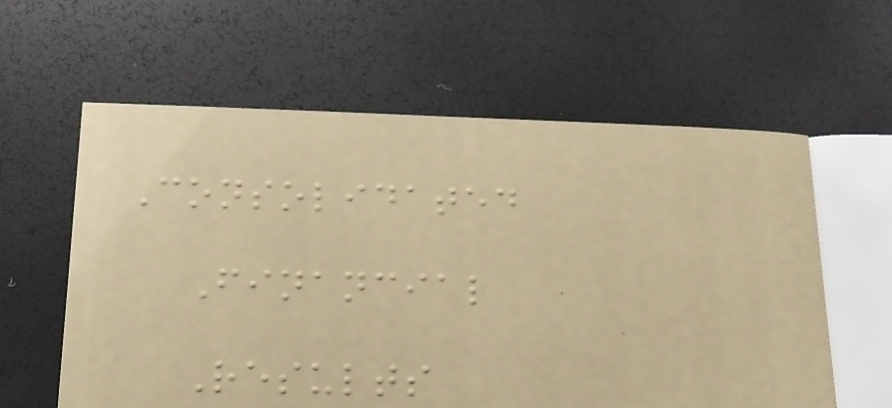Consolidated
Financial
Results
